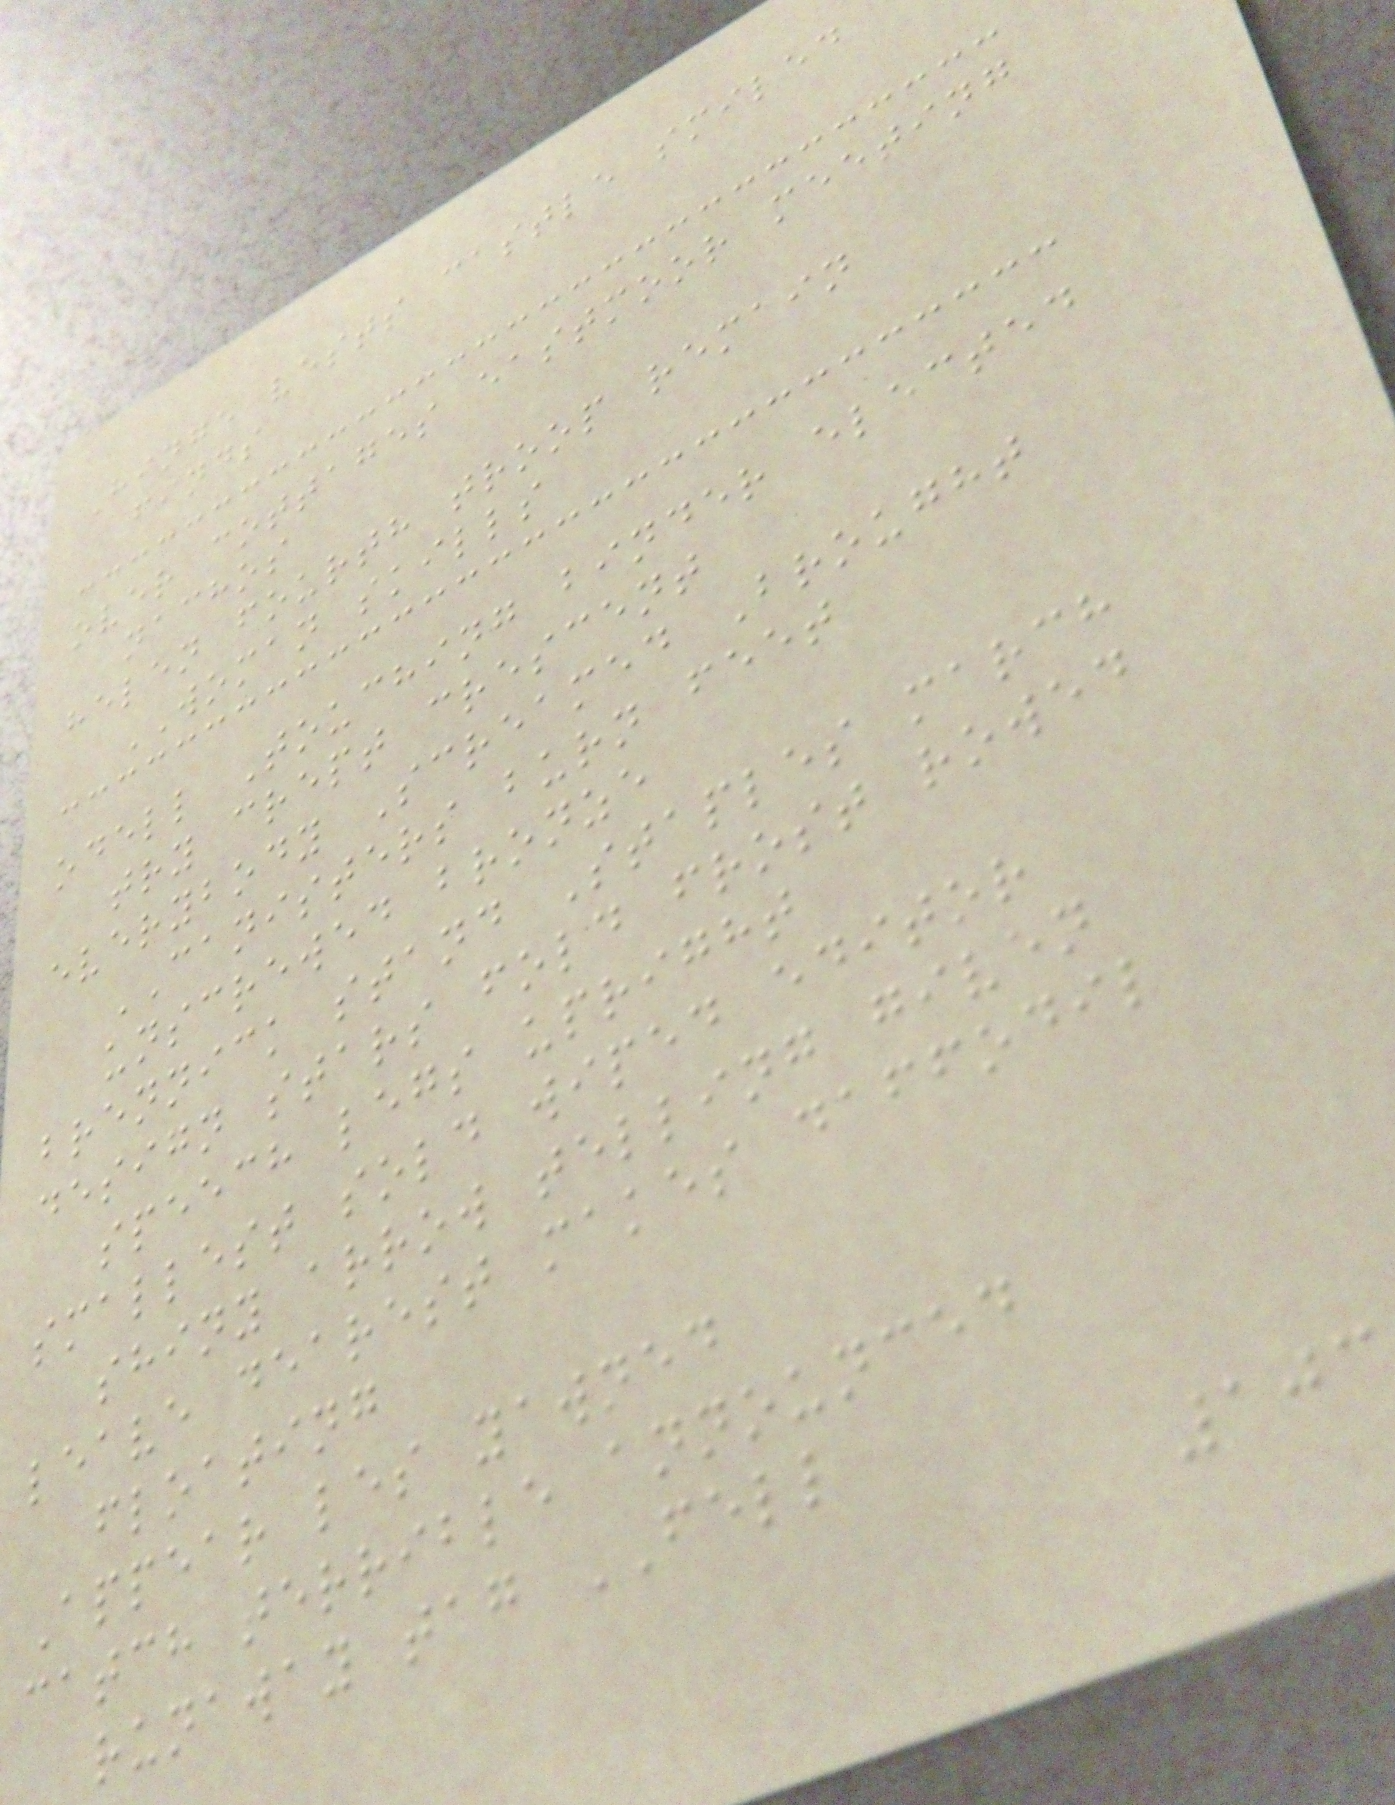Hinge vests castle smiled
finds
over cottages eastmoor meeting
nachos
helen fourth troop remain
WOMAN skills
odell Touching binder elected
try crept crescent
everybody Screamed Brought
CANISTERS burn feet
unscrewed bronze
brennick stand Staples march
design stars fold frost rowed
speech legs upright
smallest sold wiped editor
shiny arrow telling given
leave dearest makes daffodil
floating
Appear les yawned
catch terrible announced
runaway tag FELL
103
